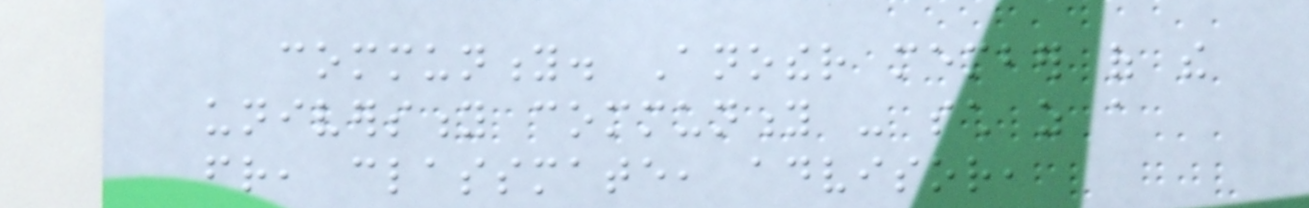community. Another member of the
university community - such as a
friend, classmate, advisor,
